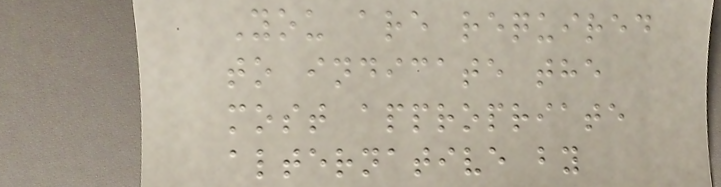You are required
to indicate the
most appropriate
alternative by
